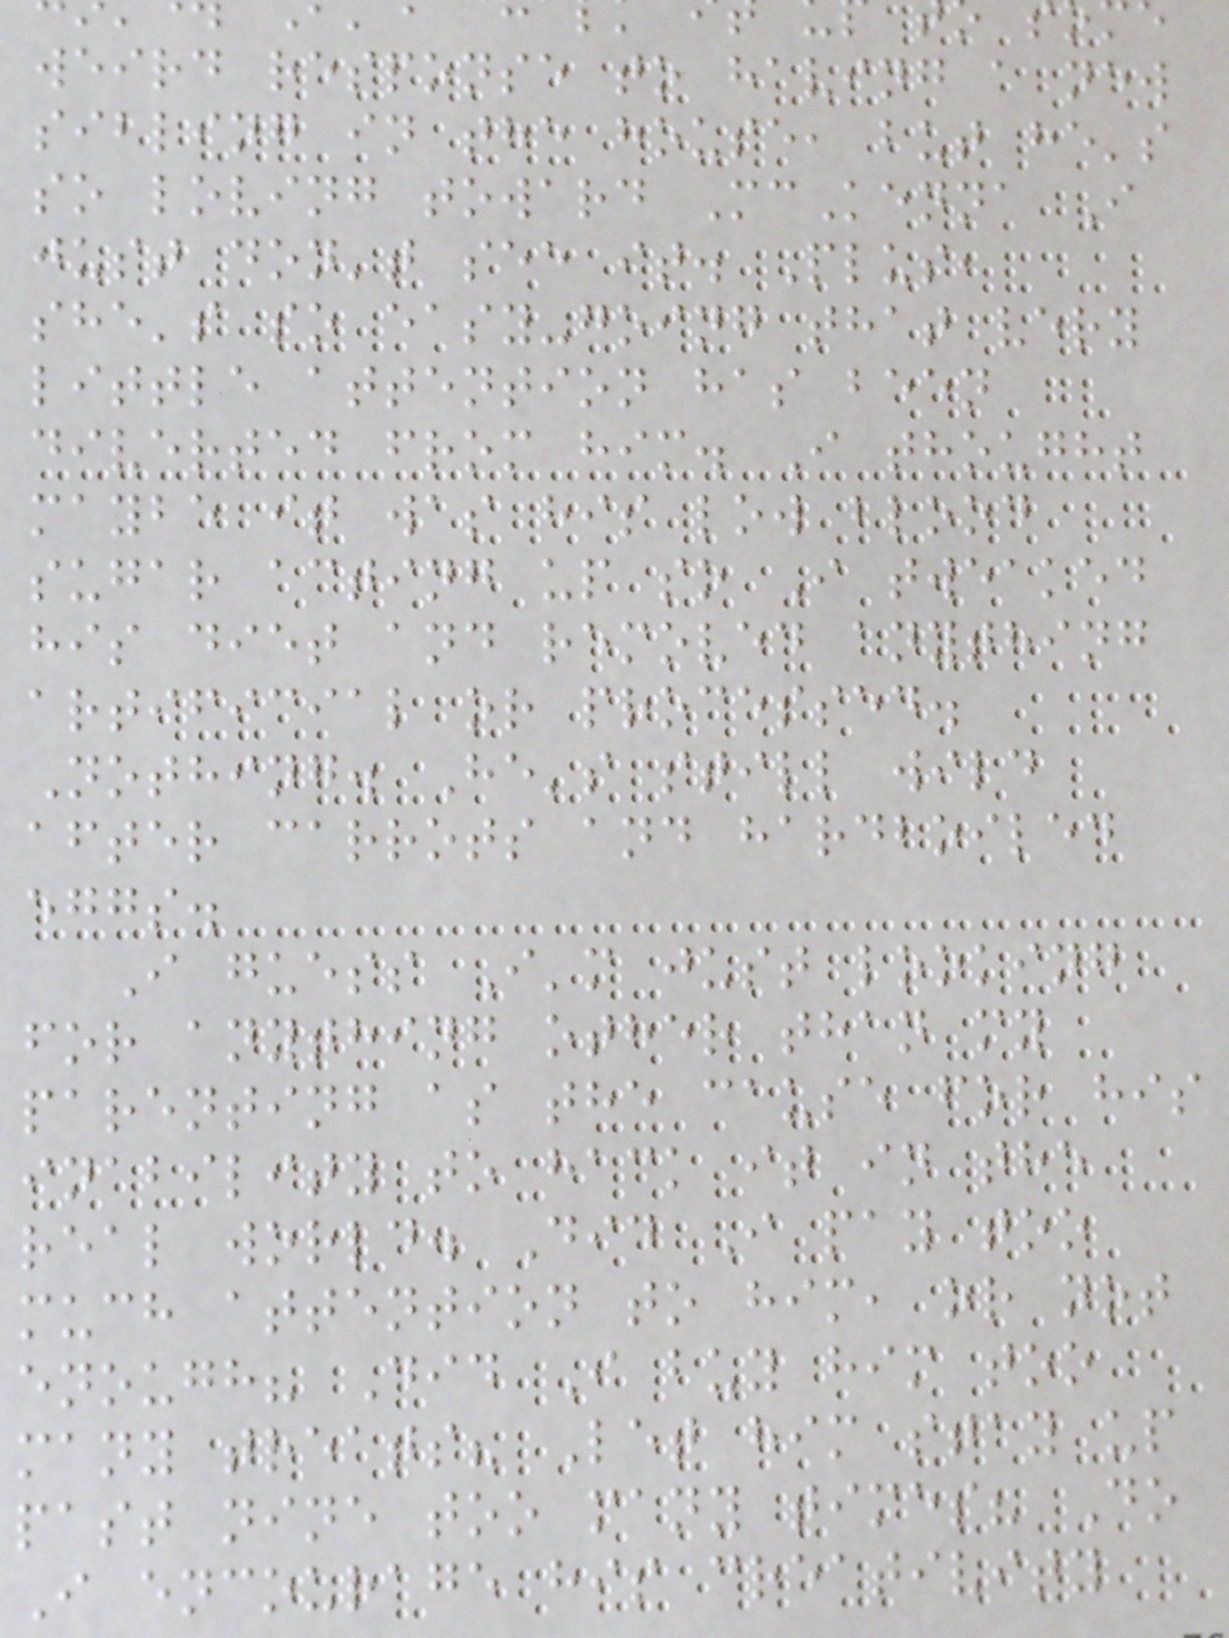weird response to having a new
sibling in the house, but he's
so loving toward McKenna I
just don't see it. Plus,
she's so easy-going that very
little attention has been
diverted from him. I thought
maybe it was his low blood
sugar acting up so I tweaked
his diet and removed anything
artificial or processed.
Nothing. He's still wild
after carrots and hardboiled
eggs.
I guess I'm just looking
for anything other than my
parenting as the cause for his
inability to hack it in the
real world. Did I pay too
much attention to him, or not
enough? Did I buy him too
many treats? Let him stay up
past nine too many times? Do
I encourage his creativity
